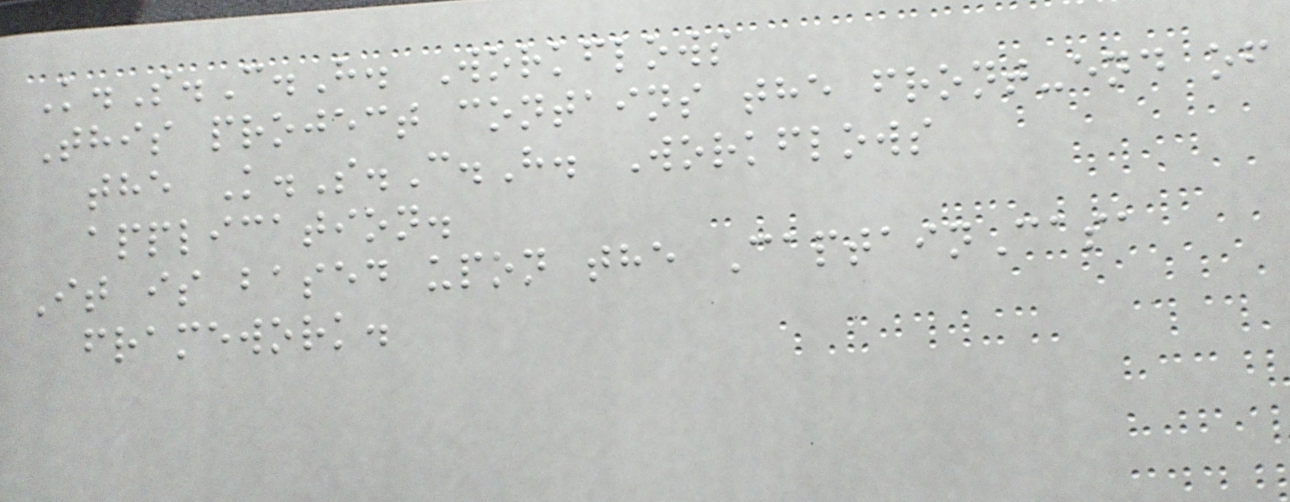K.S.C.H. Workflows
This project contains the front-end of
the K.S.C.H. Workflows
application.
It is based upon the CaptainCasa
framework.
